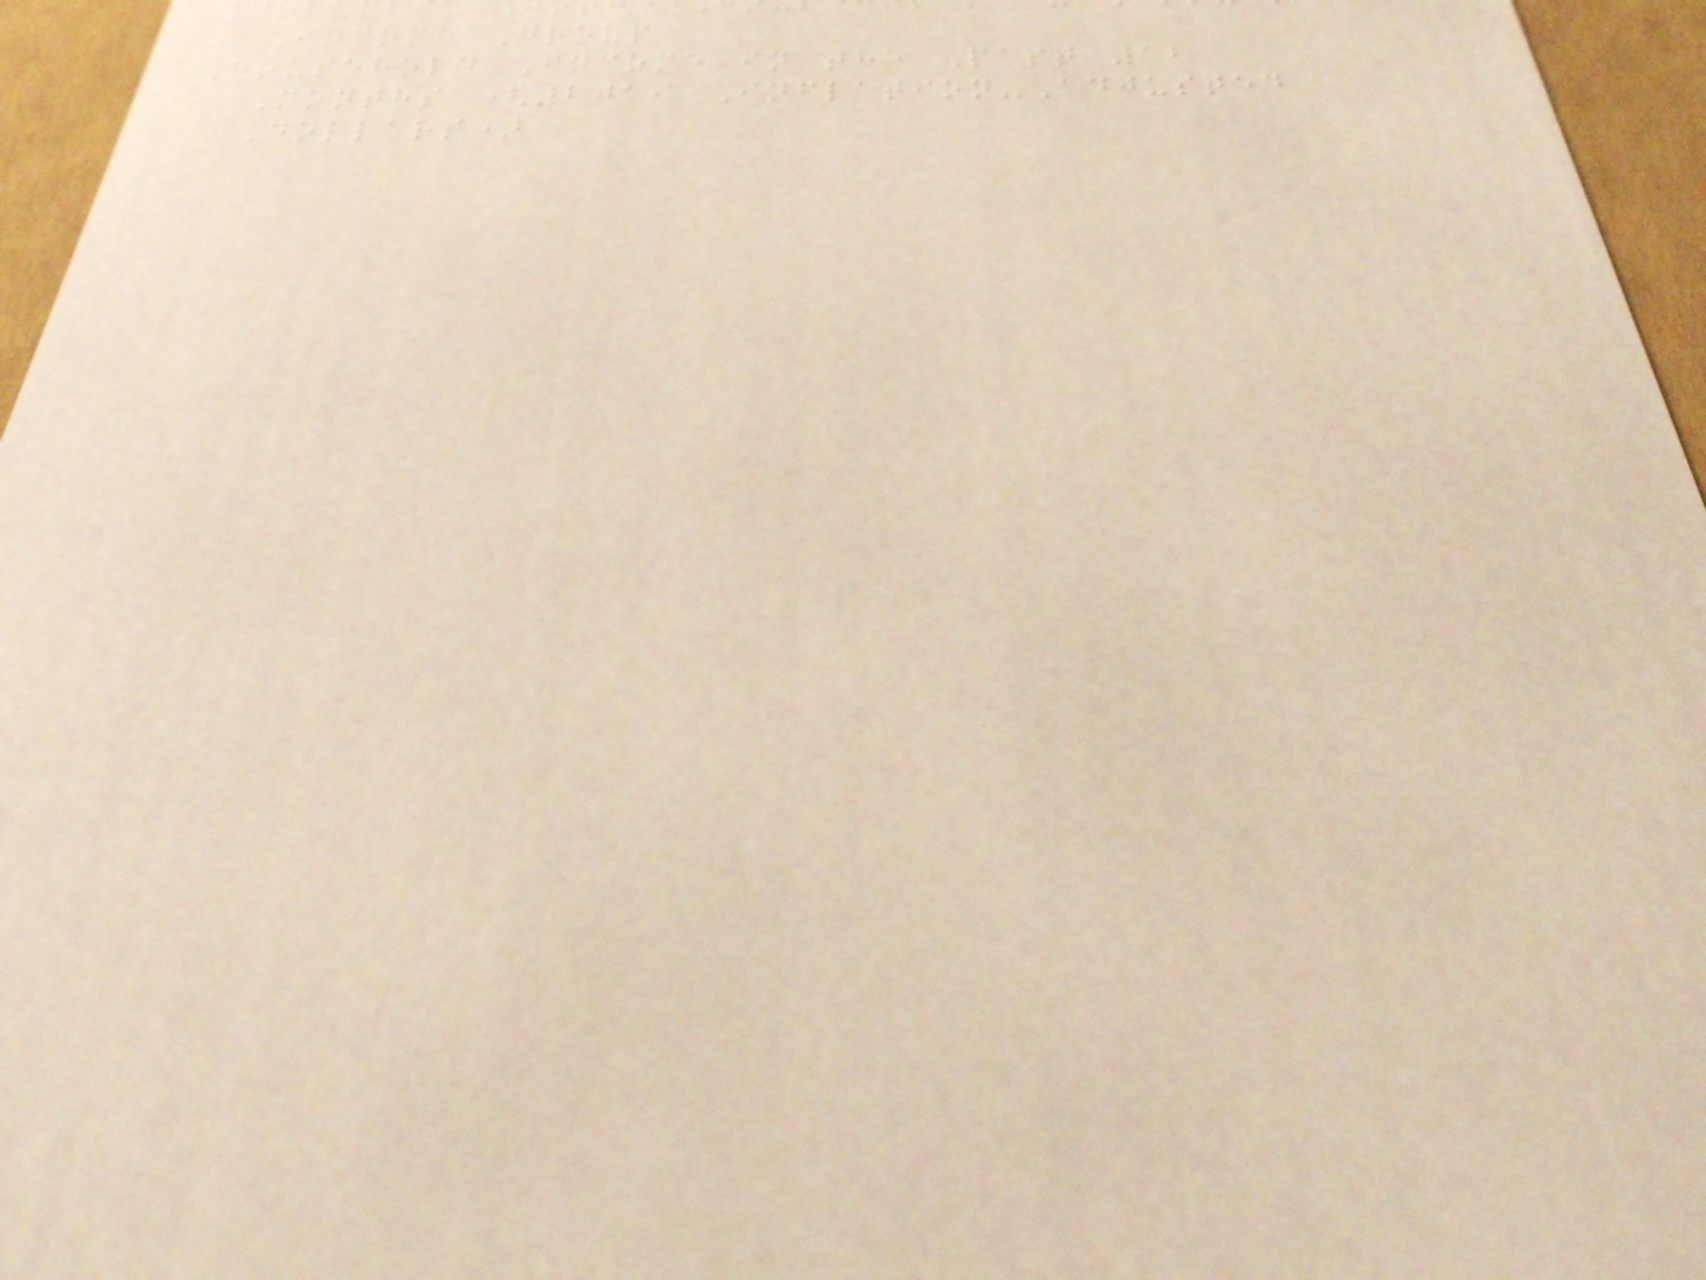Income Group
Household Income in the Past 12
Months (2019 Inflation-Adjusted
Dollars)
